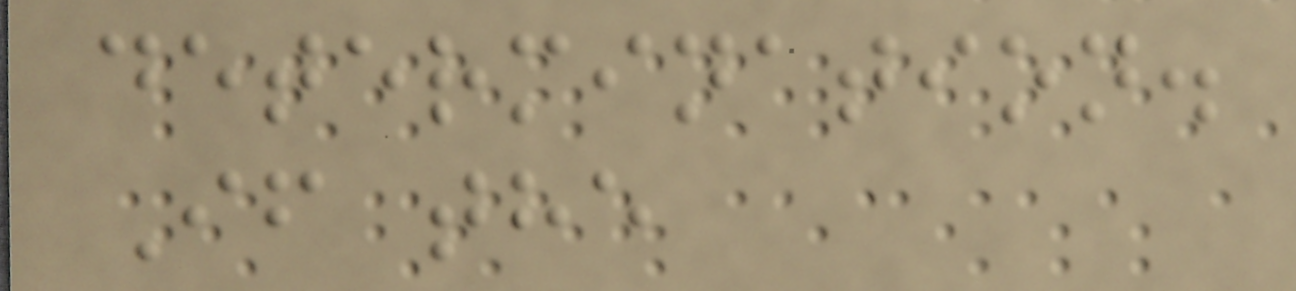determination.
If the
